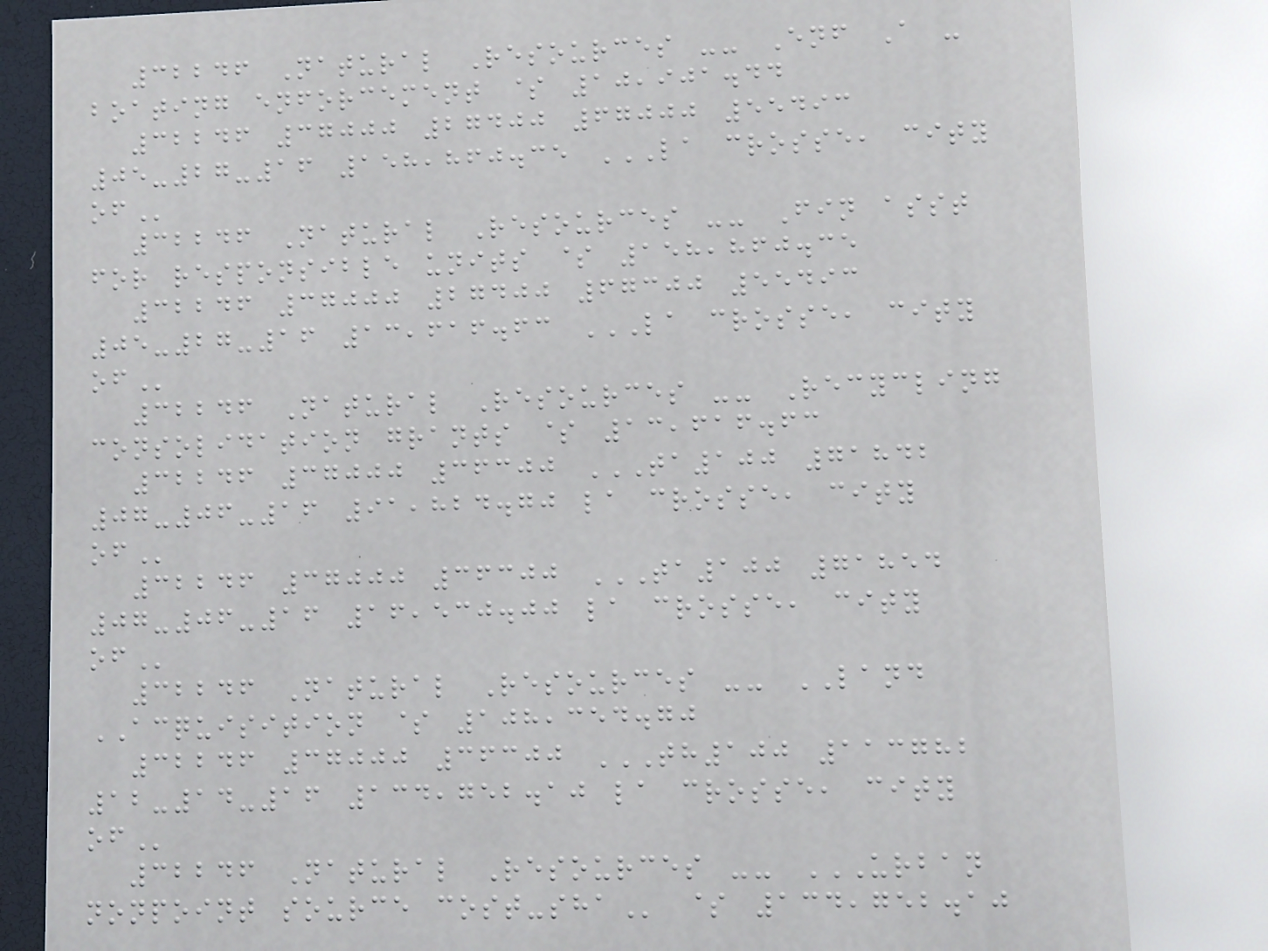32246 Natural Resources -- Enf A -
boating enforcement $ 10,901.44
32246 37000 27400 67000 55493
05-27-16 158,860.35 LA CROSSE, CITY
OF
32246 Natural Resources -- Fin asst
for responsible units $ 158,860.35
32246 37000 27400 67300 55493
05-27-16 13,616.63 LA CROSSE, CITY
OF
32246 Natural Resources -- Recycling
consolidation grants $ 13,616.63
32246 37000 36300 TA100 71842
07-06-16 91,824.70 LA CROSSE, CITY
OF
32246 37000 36300 TA100 71854
07-06-16 16,530.00 LA CROSSE, CITY
OF
32246 Natural Resources -- LAND
ACQUISITION $ 108,354.70
32246 37000 36300 TH100 113782
12-14-16 134,752.10 LA CROSSE, CITY
OF
32246 Natural Resources -- URBAN
NONPOINT SOURCE COST-SHA $ 134,752.10
